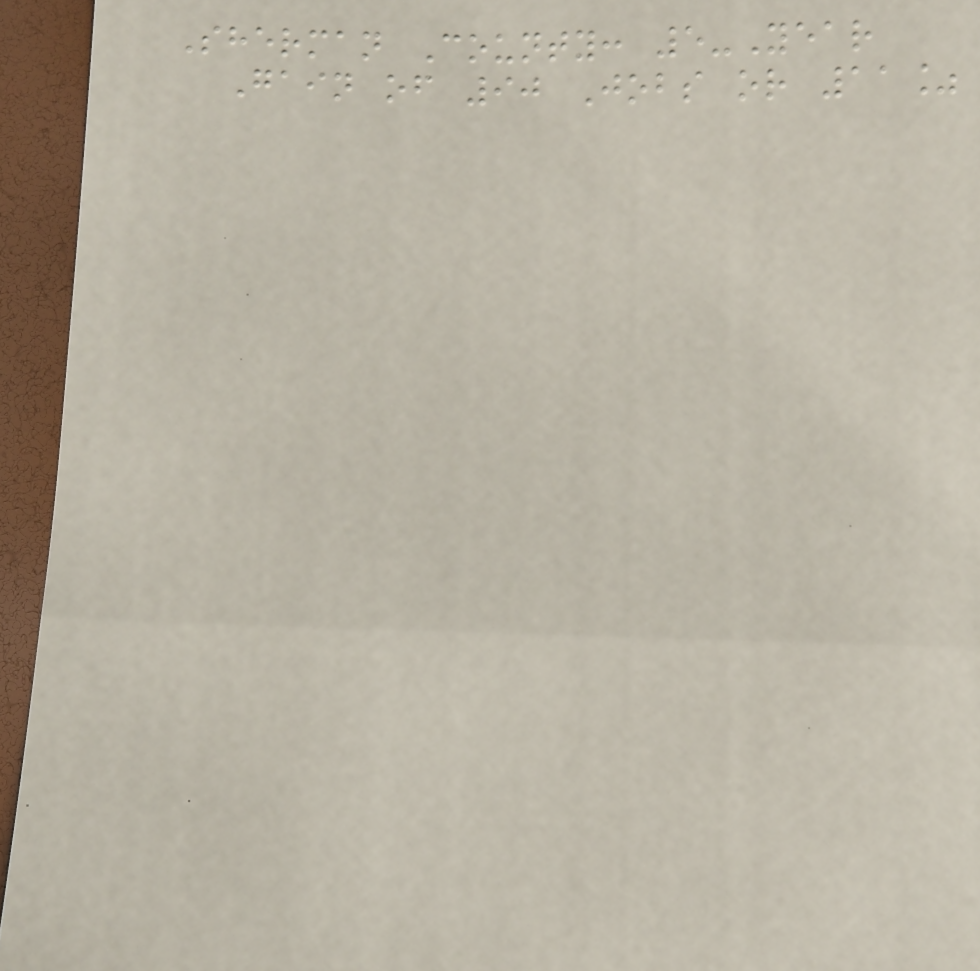Sherman County: 5-Year
Gain of 90 Jobs or 11%
